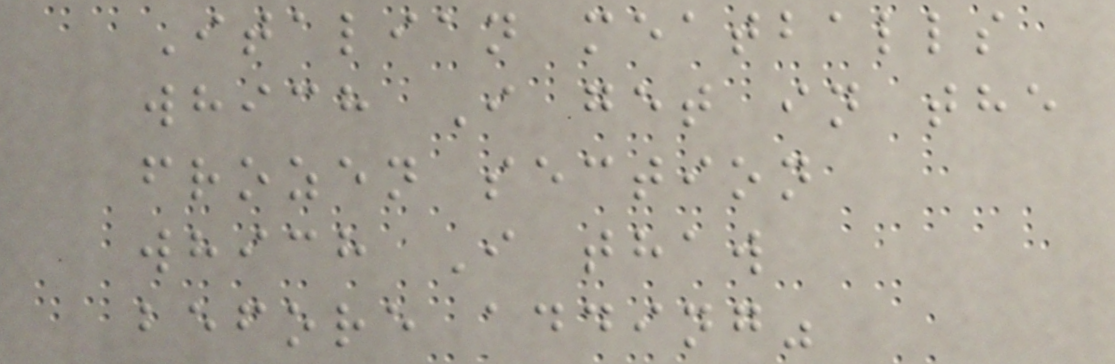Italian meatballs
which I get in the
frozen section
which I thaw
before adding"
